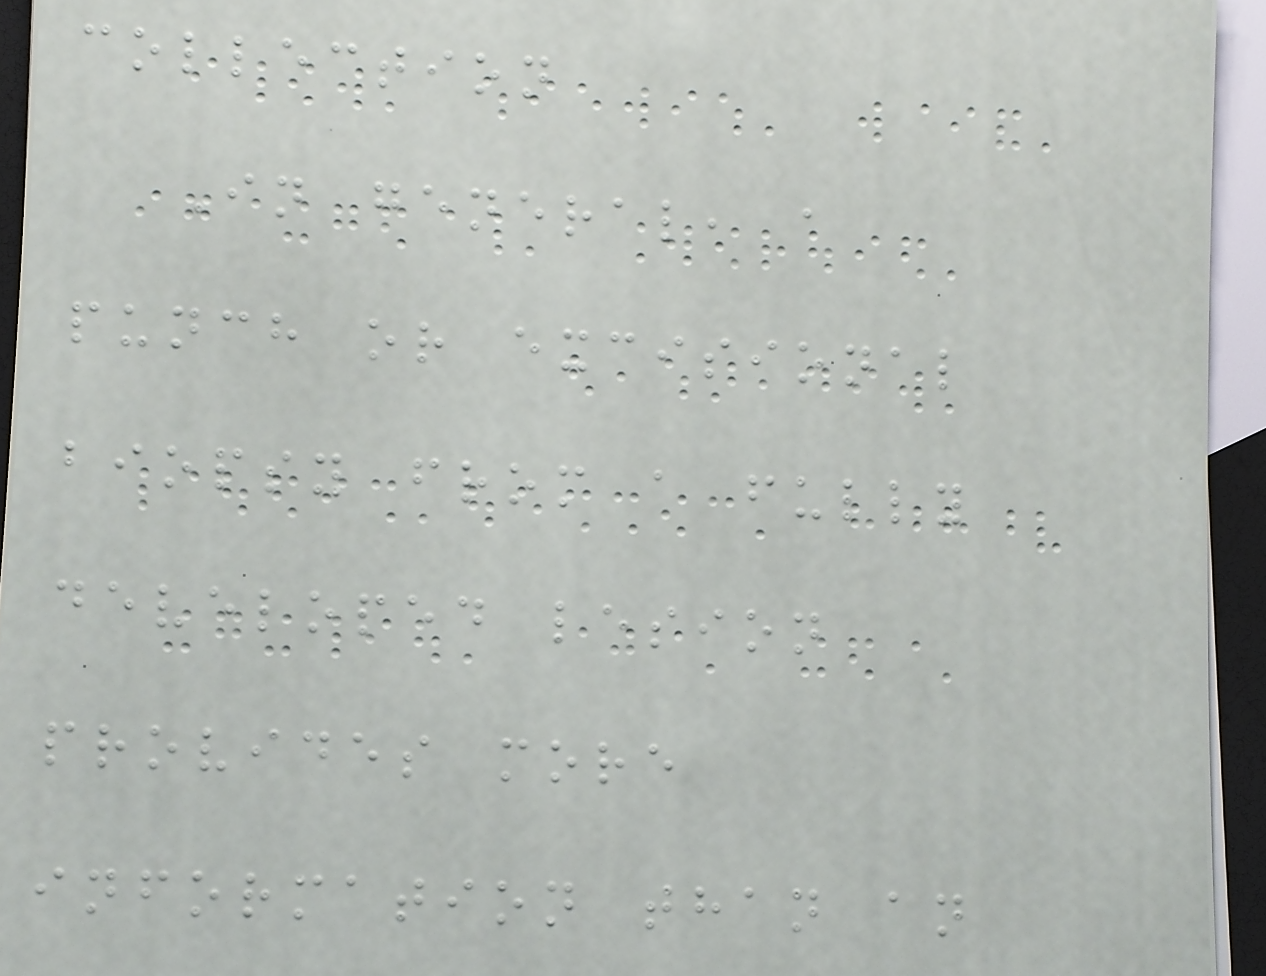collection
In general, a
punch or excisional
biopsy from a fully
developed lesion
provides more
information than an
